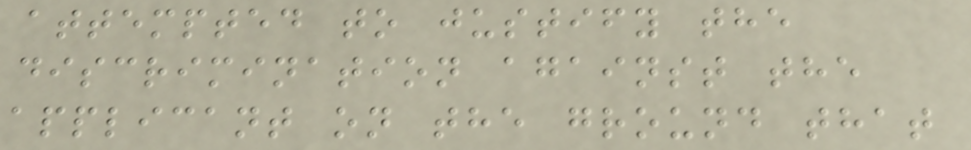attempted to justify the
discrimination against the
applicant on the ground that
